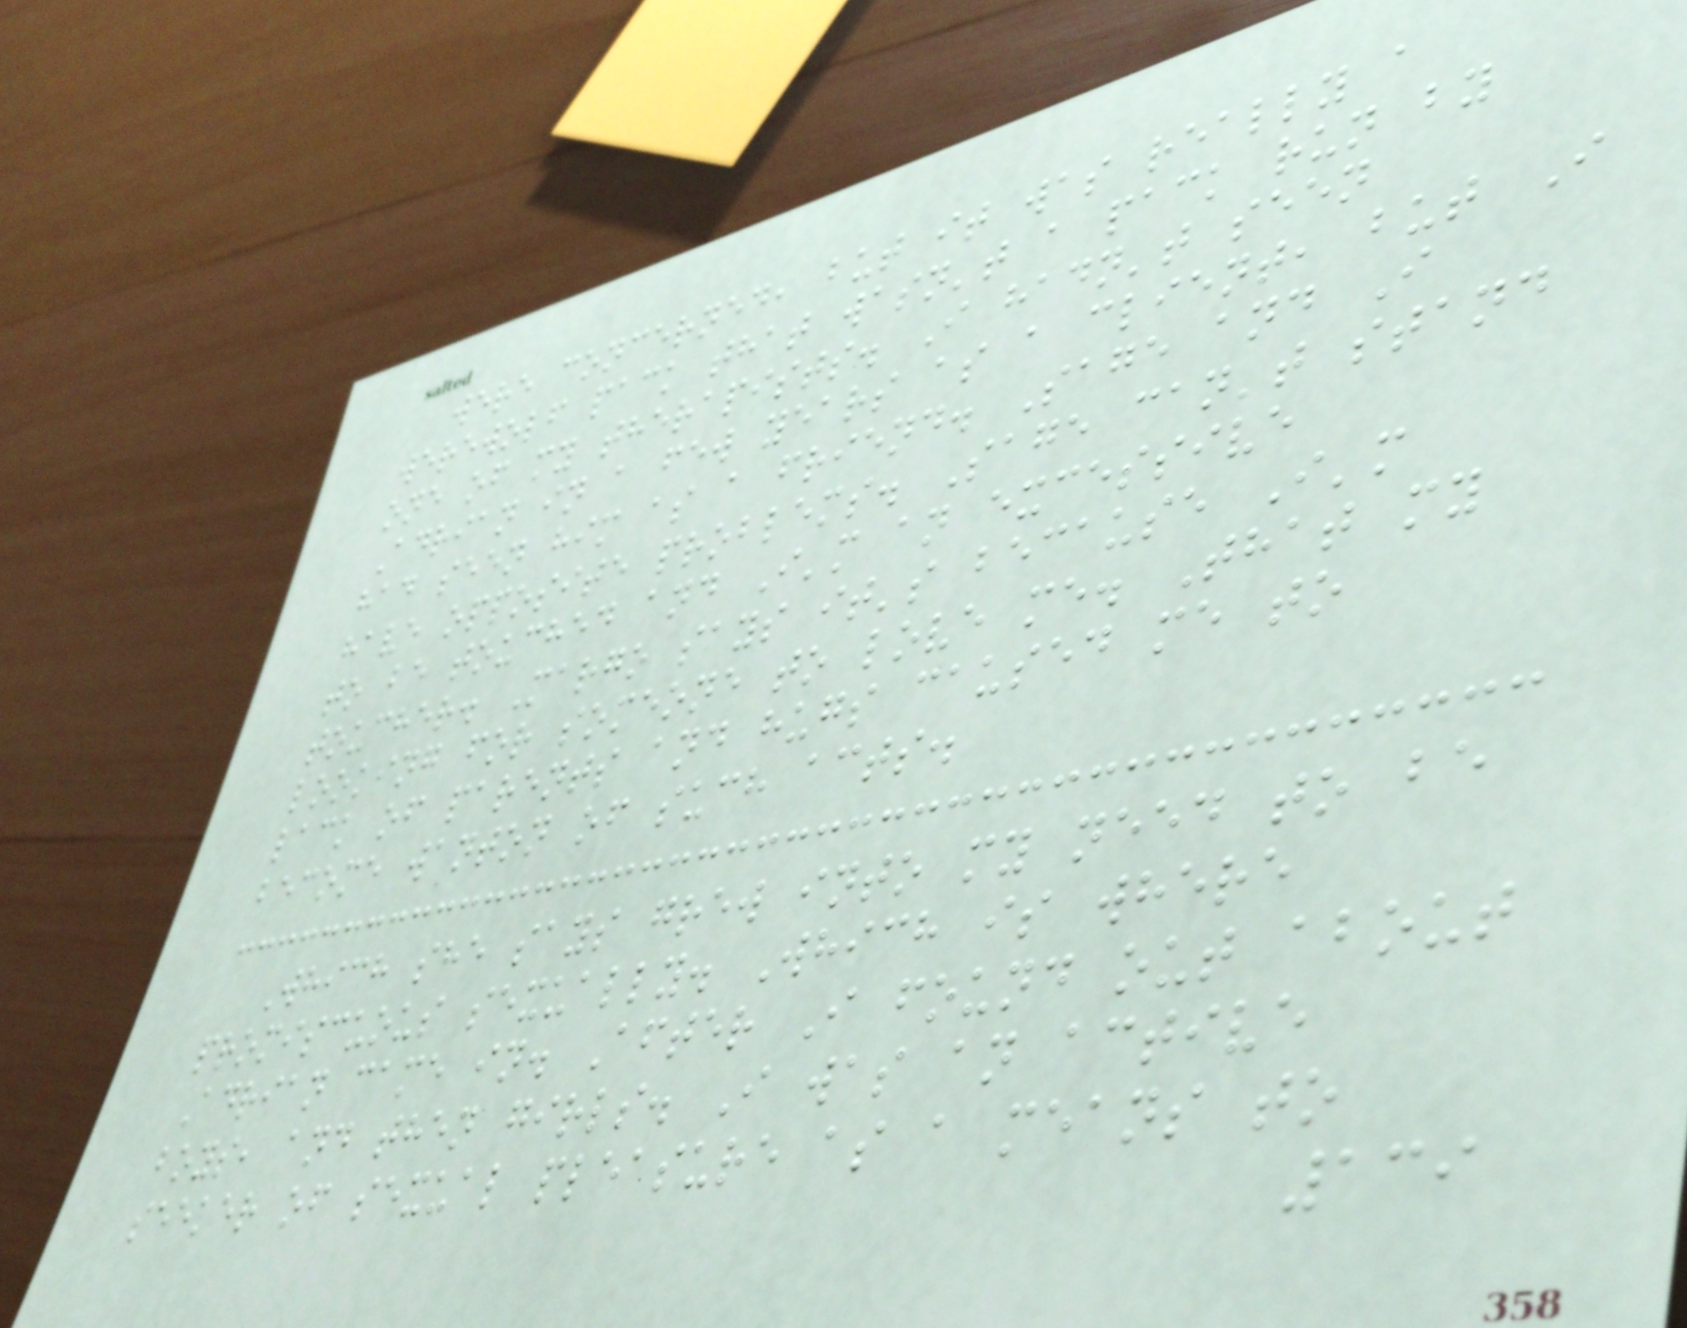were concerned, but it was really a
werewolf pack that wasn't a pack run by
one of my therapists. I hadn't seen
Adrian in a few years as a client, but I
had seen him as a friend. Sage and I
have opposite problems. Sage can't stand
to be touched and I'm an excessive
toucher. Margo says it's because I'm
looking for someone to love me. That my
lack of parents and hugs caused me to
become wanton of such acts.
Which she says grew into my need to be
promiscuous sexually. Which is where
Adrian came in. After I found out about
boys, and then girls. I was an active
seeker of sexual pleasure as a means to
139
